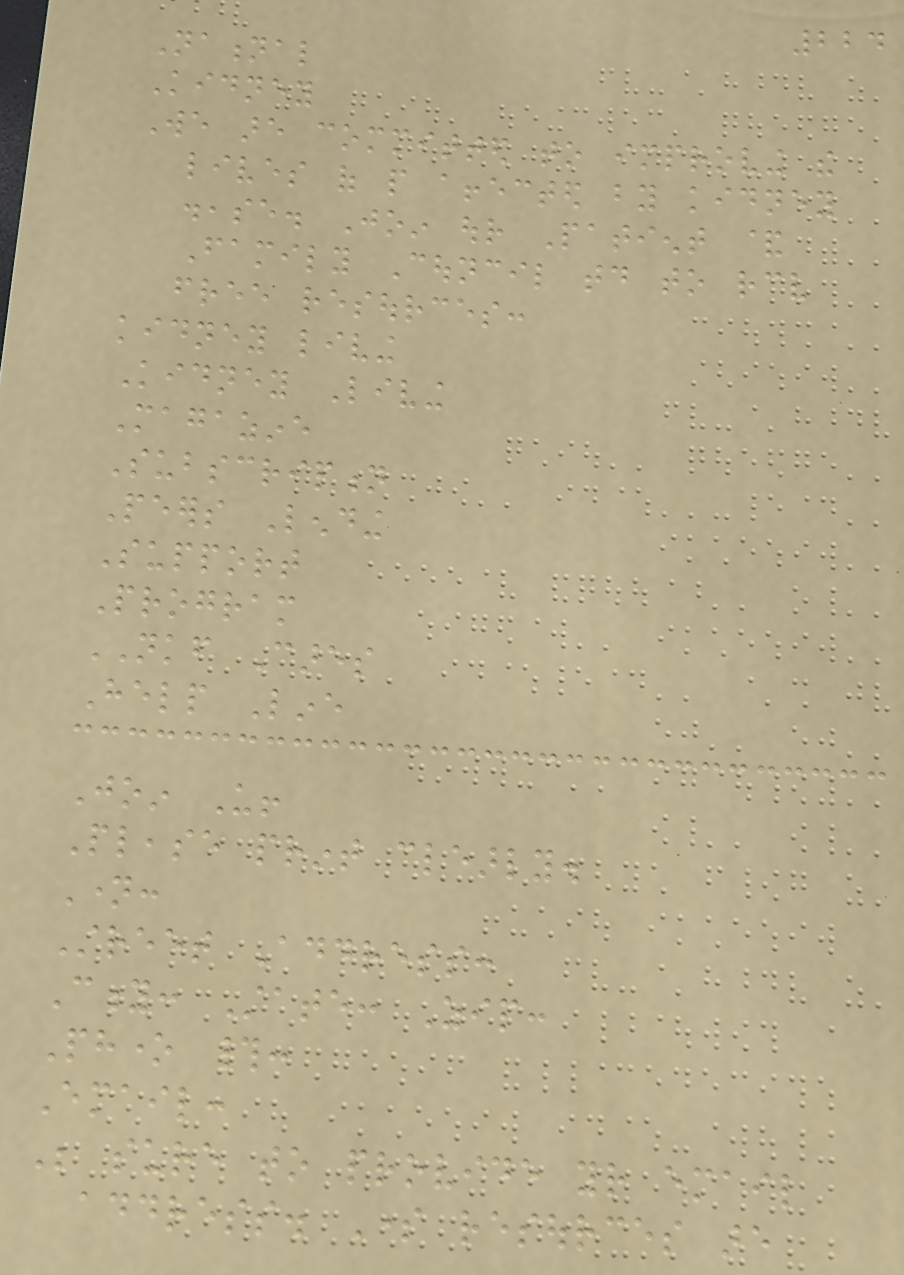224
National
Kidney
We are committed to improving the
lives of people affected by kidney
disease. Join our Patient &
Family Council today to receive
free resources:
kidney living
Kidney Living
Magazine
Subscription
Peers Lending
Support
Program
NKF Cares
Help Line
Join Us!
Please print clearly.
Name:
Street Address:
City: State: Zip:
Phone #:
Email:
Be sure to provide your email
address. Some resources are
